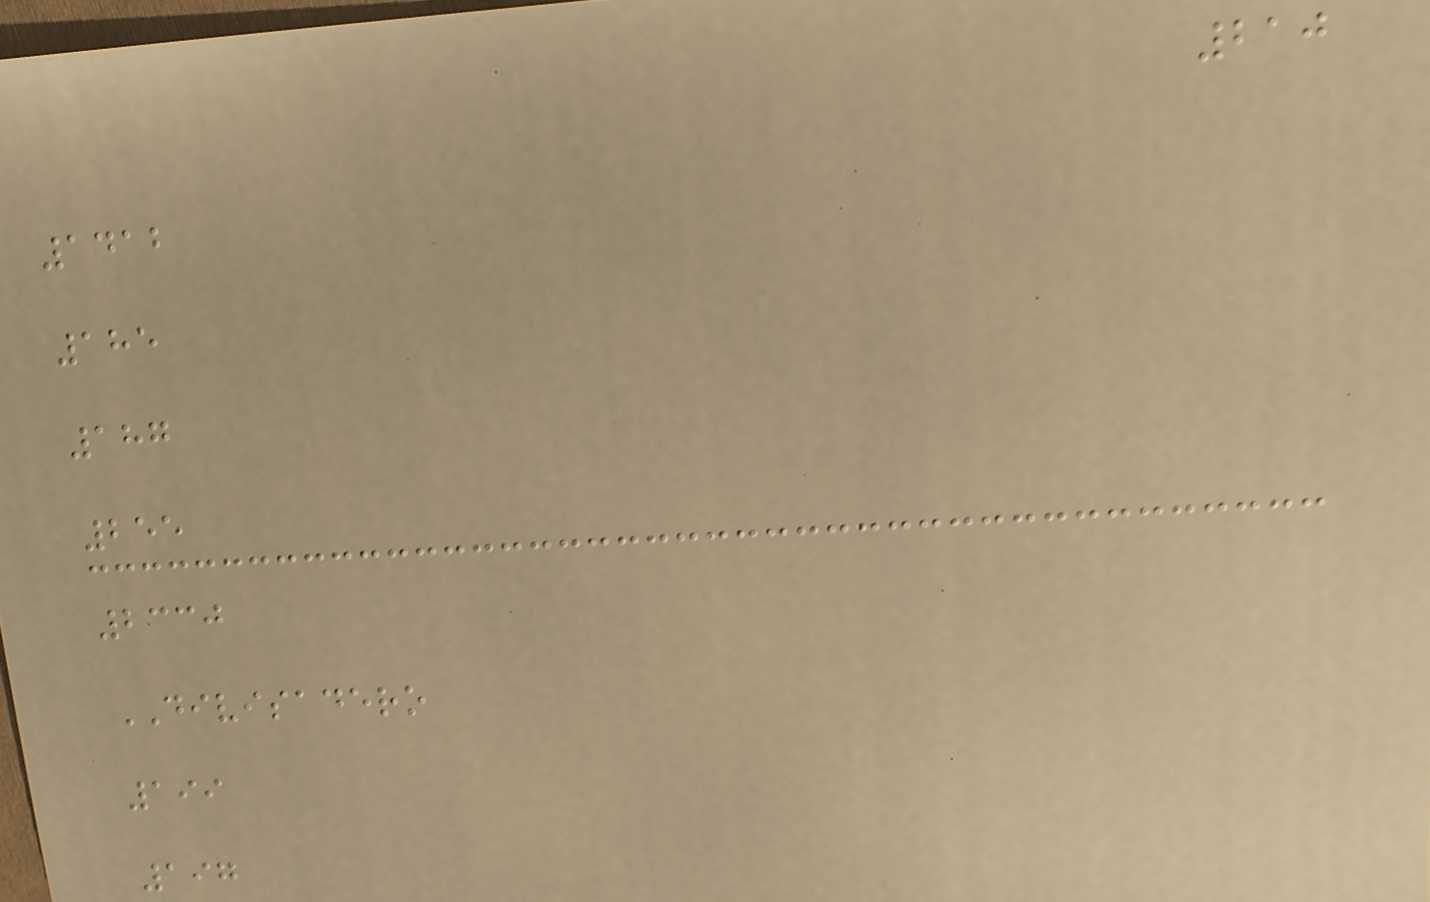210
1412
185
187
255
2330
DIVISADERO
199
197
